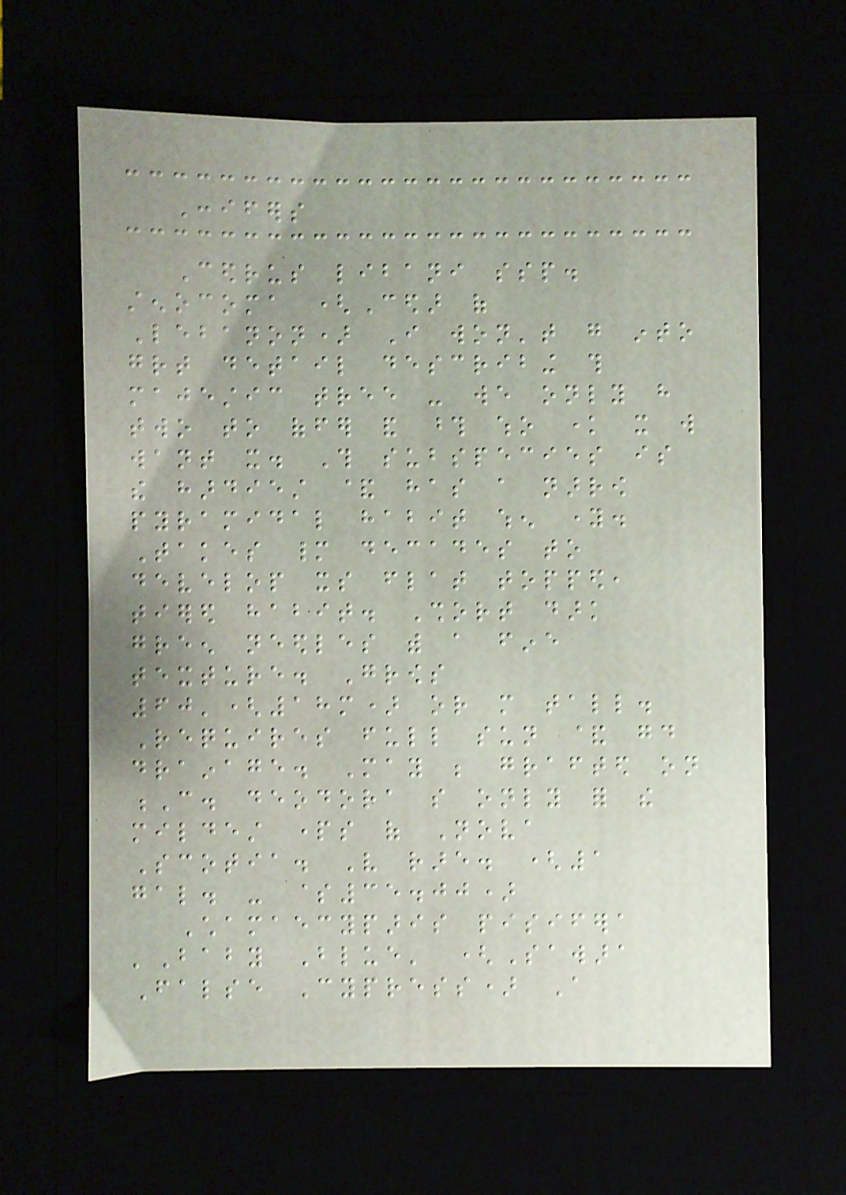Conifers
Cedrus libani ssp.
stenocoma (Cedar of
Lebanon) I won't go into
great detail describing this
majestic tree - we only have
two to offer and those who know it will
want it. This subspecies is
the hardiest & has a narrow
pyramidal habit when young.
Takes many decades to
develop its flat topped,
tiered habit. Short dark
green needles with a fine
texture. Grows
60'(18m) or more tall.
Requires full sun & good
drainage. May be grafted on
C. deodora so only for the
mildest parts of Nova
Scotia. Very rare. (1
gal. - $35.00)
Chamaecyparis pisifera
'Baby Blue' (Sawara
False Cypress) A
